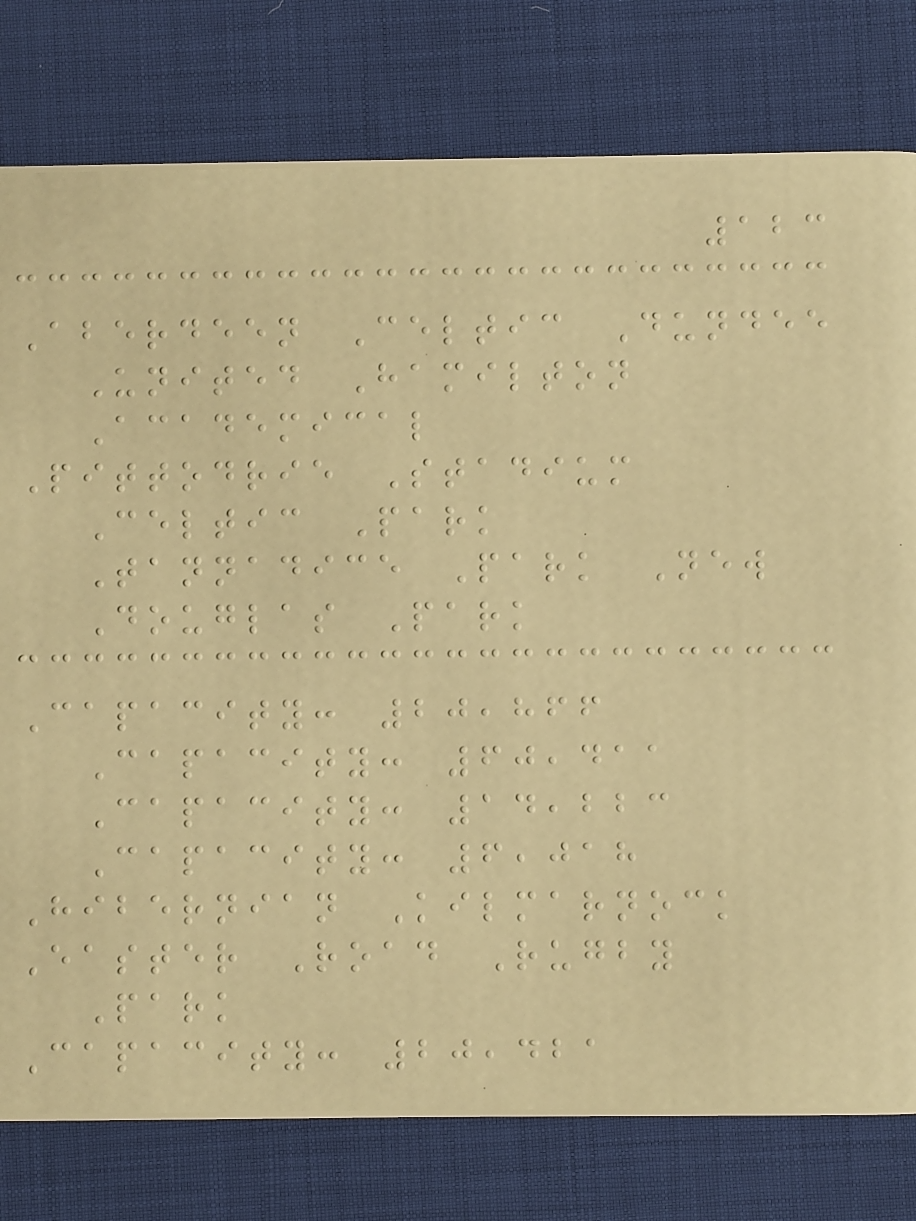123
Aberdeen Celtic Dundee
United Hamilton
Academical
Pittodrie Stadium
Celtic Park
Tannadice Park New
Douglas Park
Capacity: 20,866
Capacity: 60,411
Capacity: 14,223
Capacity: 6,018
Hibernian Kilmarnock
Easter Road Rugby
Park
Capacity: 20,421
